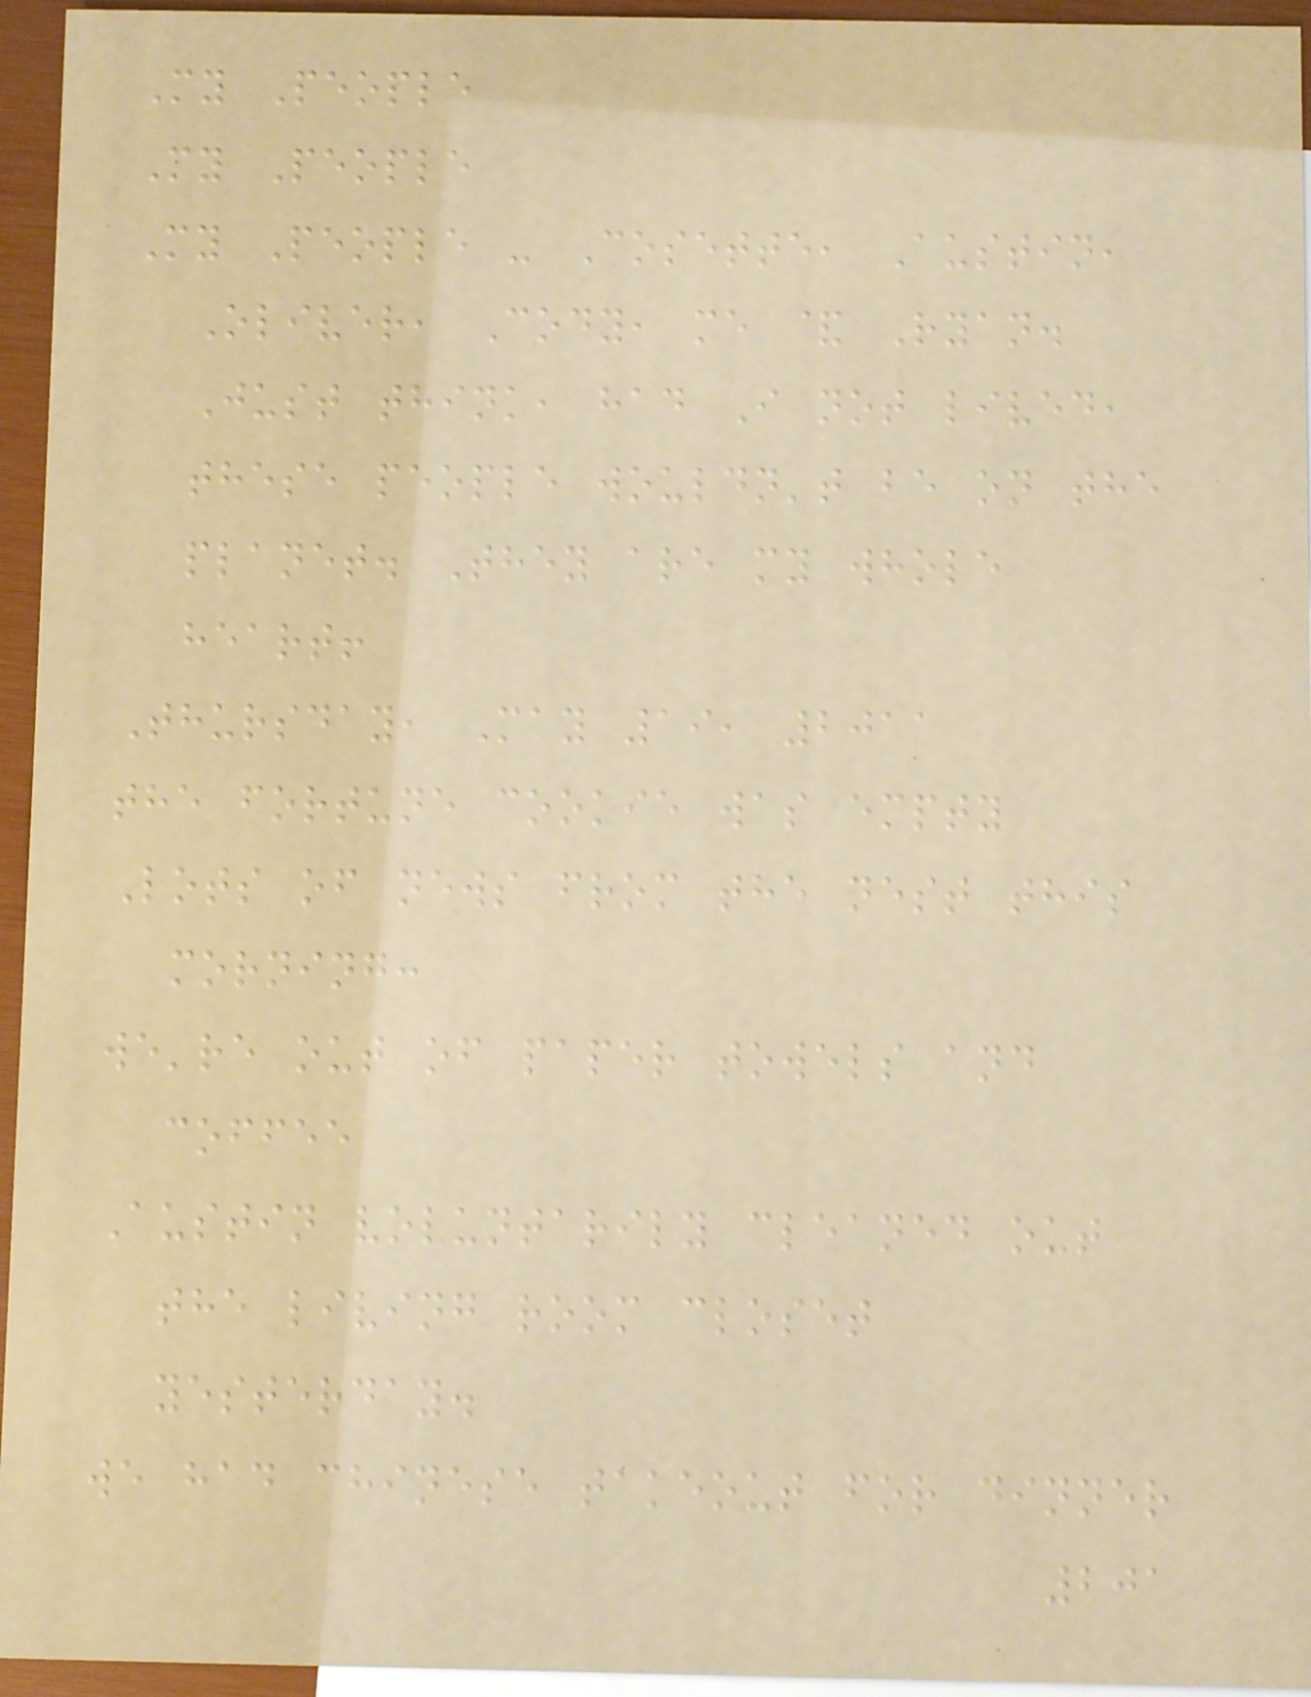My People
My People
My People - Cosette, Austin,
Oliver, Cody, me & Ryan.
Just think, had I not lived,
these people wouldn't be on the
planet. They are my whole
heart!
Thursday, May 19, 2011
the fortune cookie was empty
Lots of news from the nest this
morning:
we're out of paper towels and
coffee
Austin voluntarily cleaned out
the living room closet
yesterday.
we had chinese takeout for dinner
201
